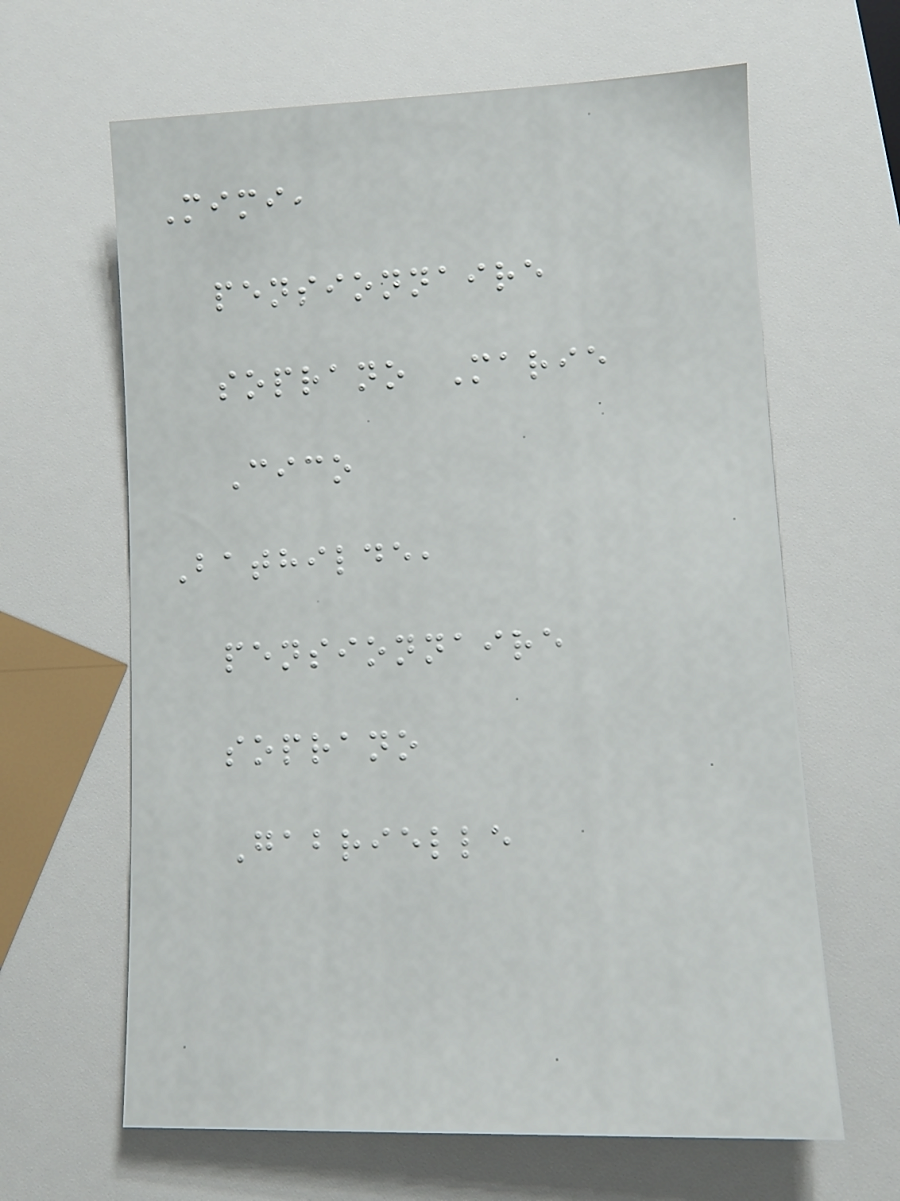Mimi,
pensionnaire
soprano Marie
Cico
Bathilde,
pensionnaire
soprano
Gabrielle
